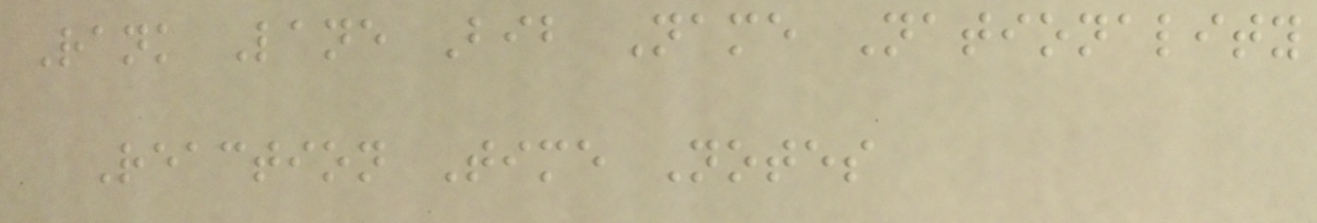Rank Lane Bib Name Nationality
Reaction Time Notes
